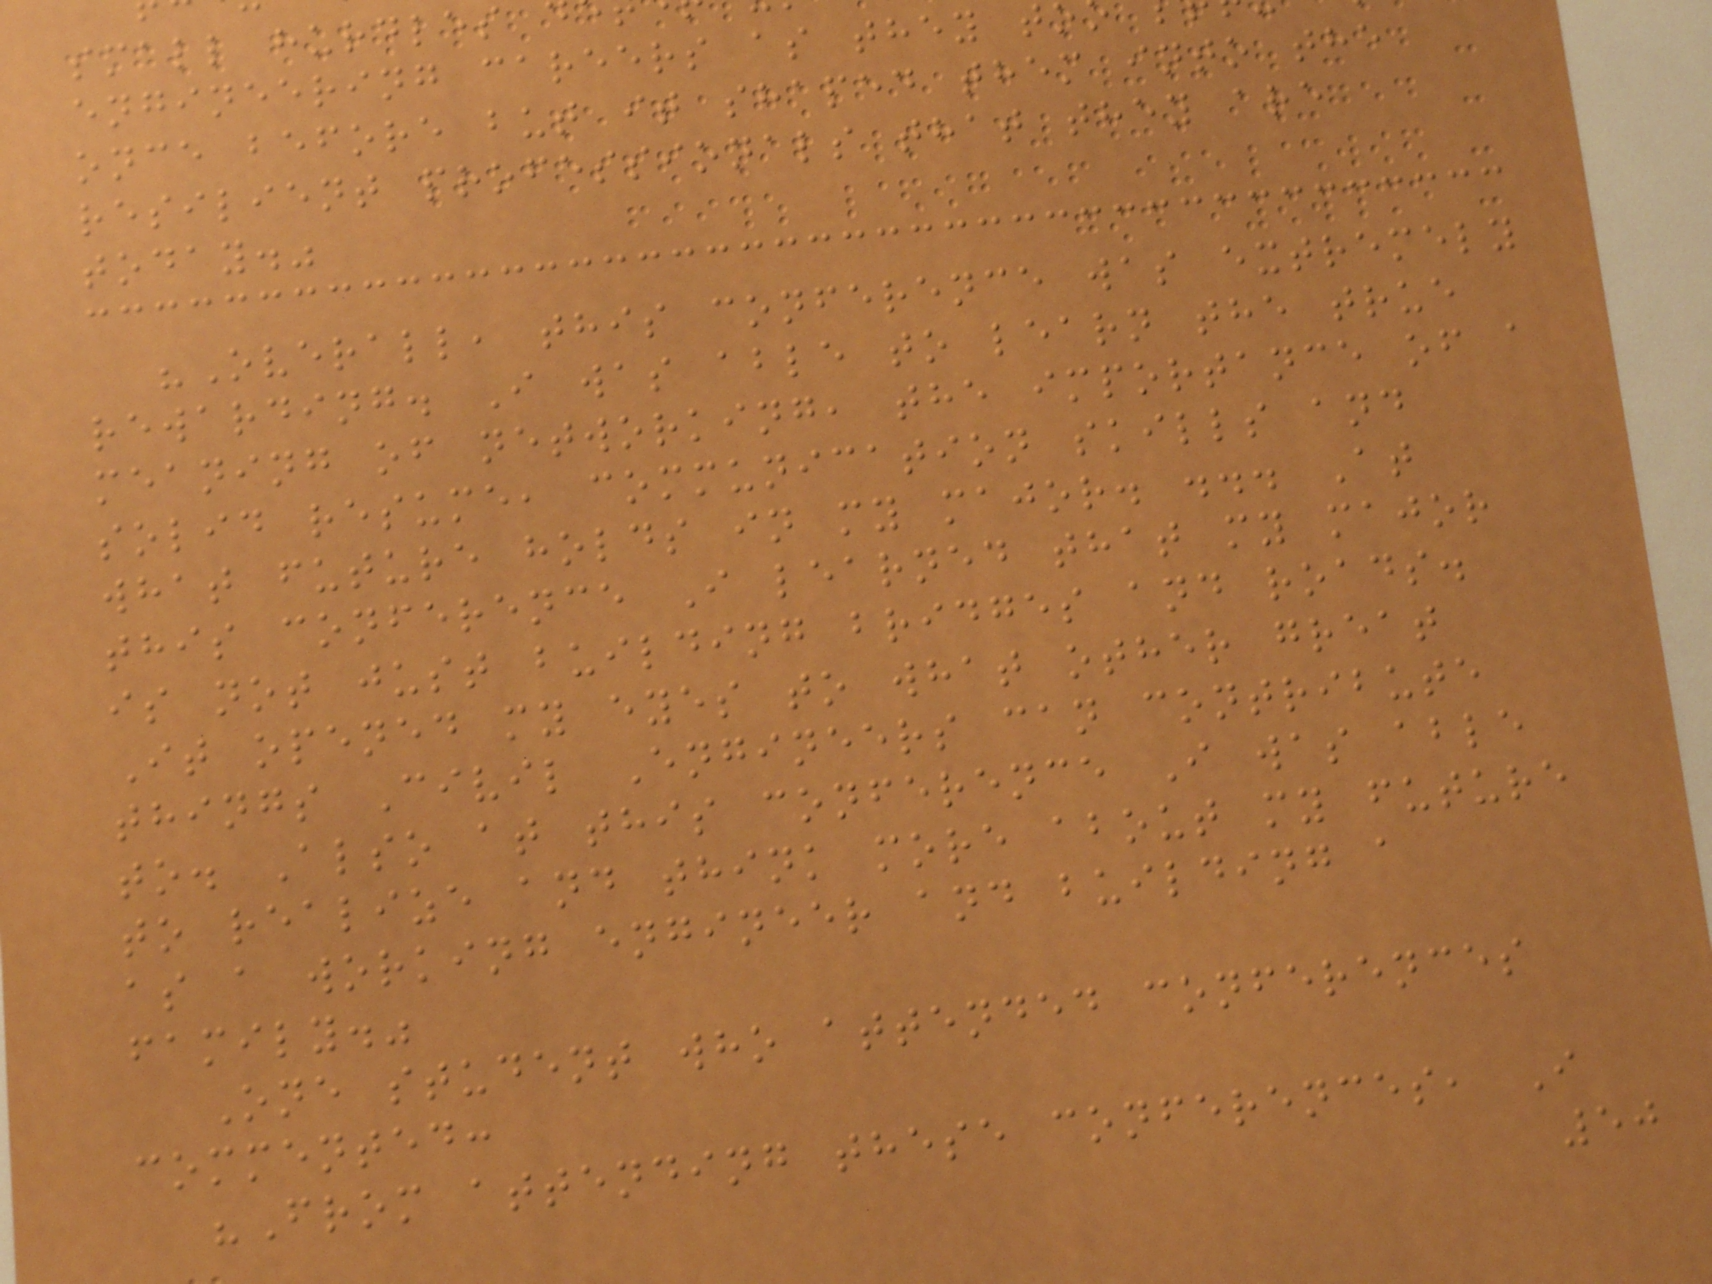small hurdles
engineering careers as they t
once before but it shaped them into the
resilient professionals that they are
today."
"Overall, this conference was extremely
rewarding. I was able to learn the true
meaning of networking, the importance of a
solid resume, communication skills and
what future holds in my major. ... At
this conference I learned that my major
is not just building bridges and roads.
It opened my eyes to what other great
things Civil Engineers can contribute
to. Also at this conference I was able
to realize and think more about my future
as a working engineer and building a
family."
One student who attended conferences
commented:
"From attending these conferences, I
50
